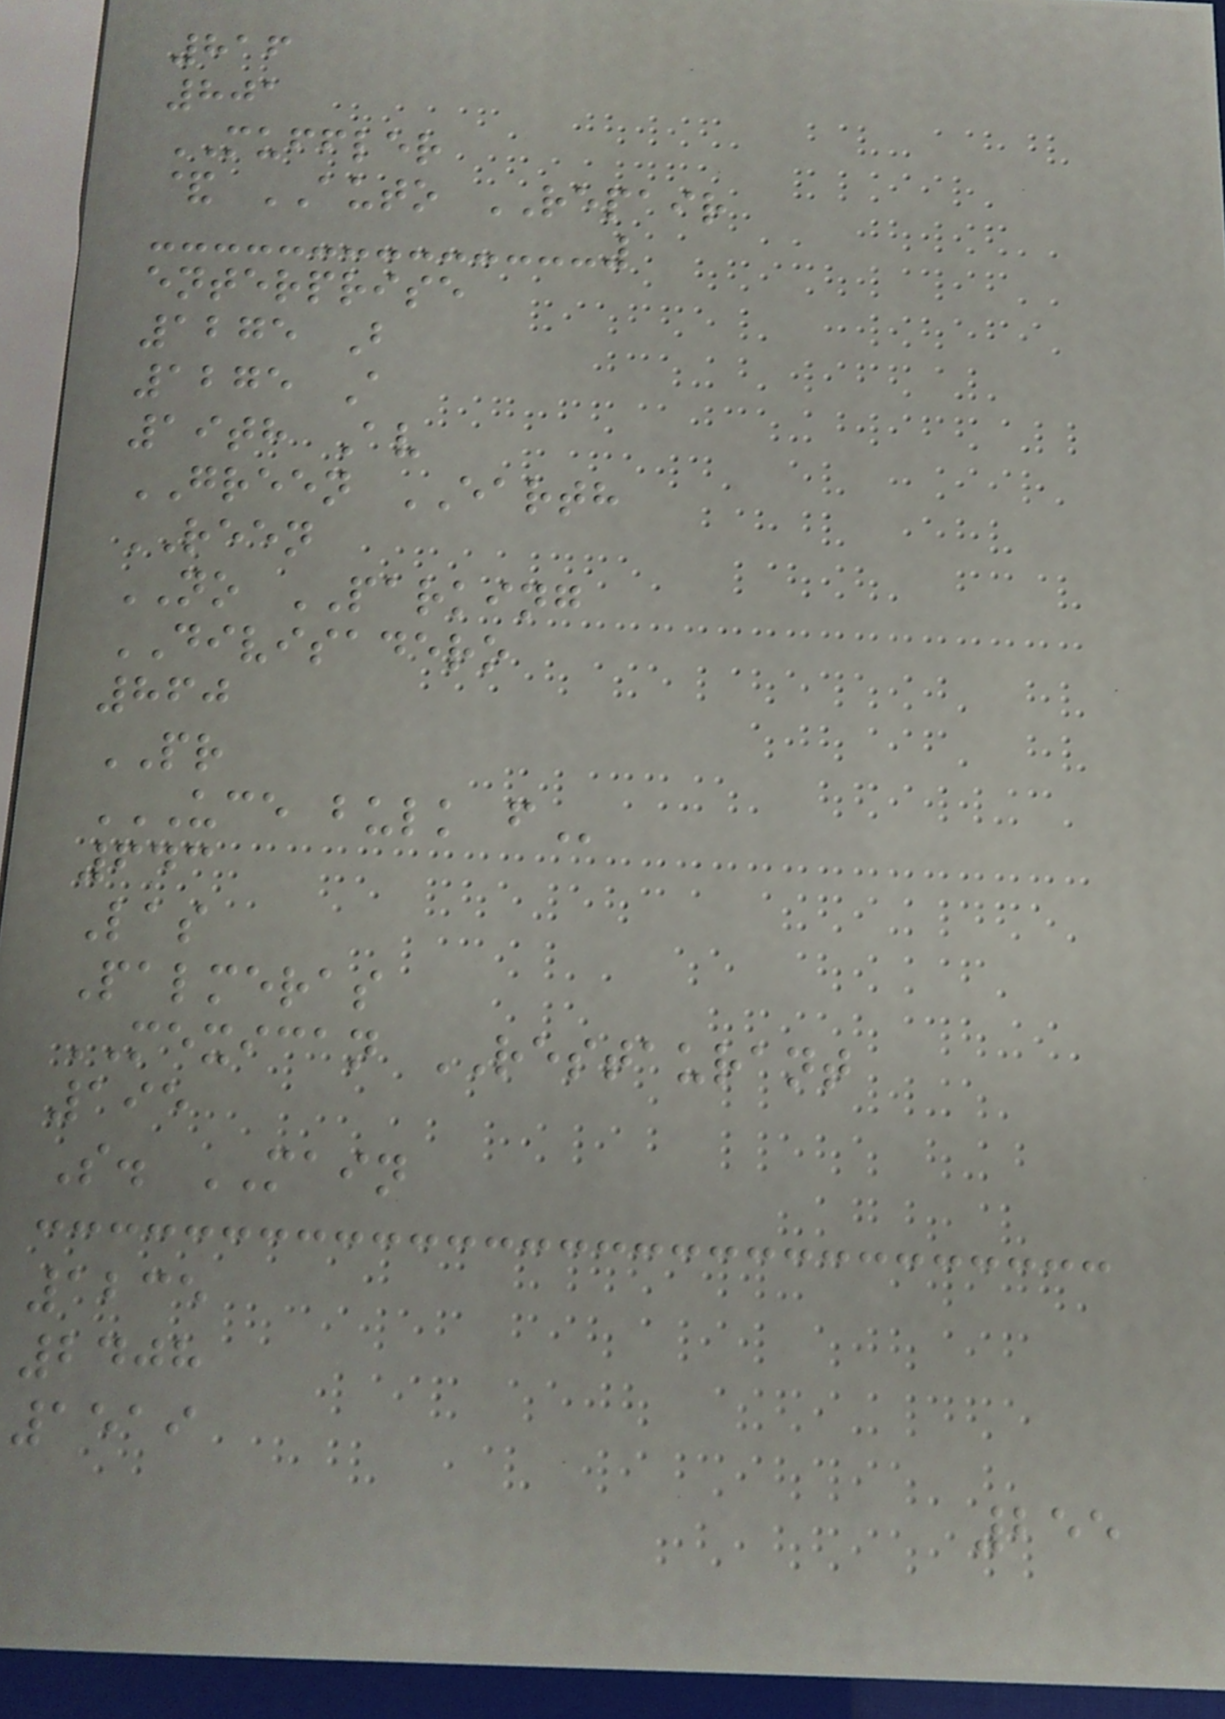816
801
MUFFLER
& AUTO REPAIR
enterprise
1275 B
1275 A
19th Av
GREEN EARTH
REEN
NO PARKING
DIVISADERO
860
PR
UCE BULK F
643
Las
Palmeras
MEXICAN RESTAURANT
195
S. MAIN
1235
2408
1519
255
